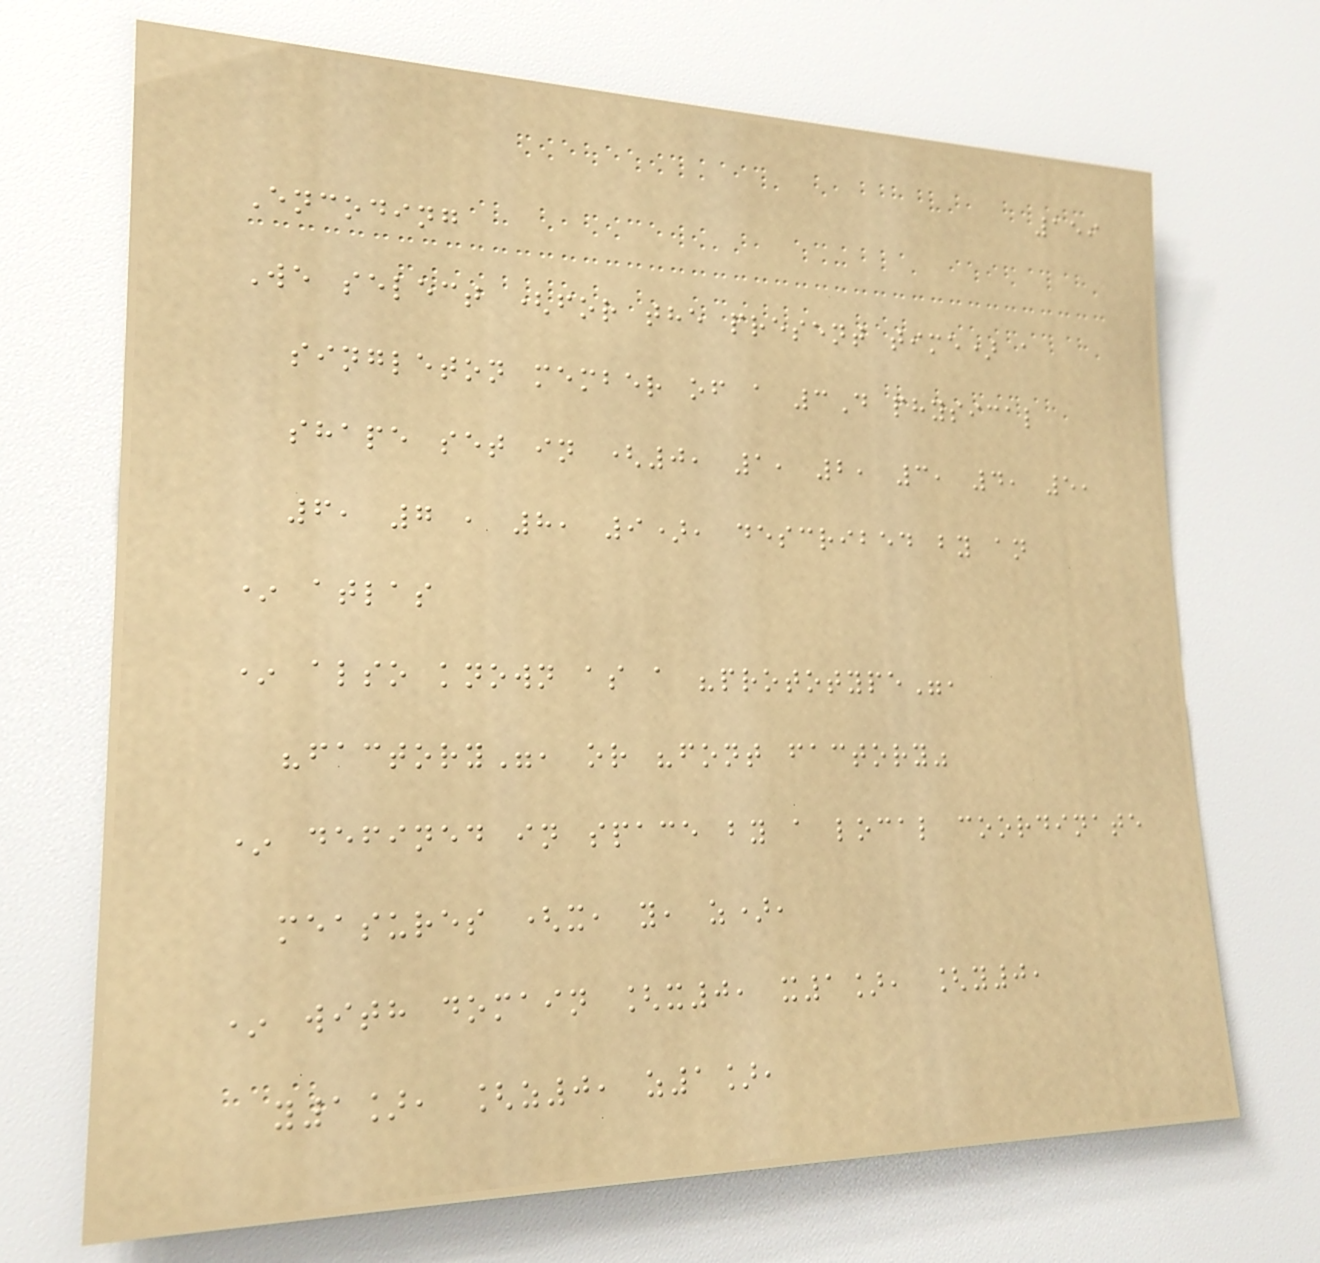159
Encoding
We select (for the present time) a
singleton member of a 3D physical
shape set in (0, 1, 2, 3, 4, 5,
6, 7 , 8, 9), described by an
* atlas
* also known as a "prototype",
"factory", or "font factory"
* defined in space by a local coordinate
measures (x, y, z),
* with domain [x0, x1], [y0,
y1], [z0, z1],
